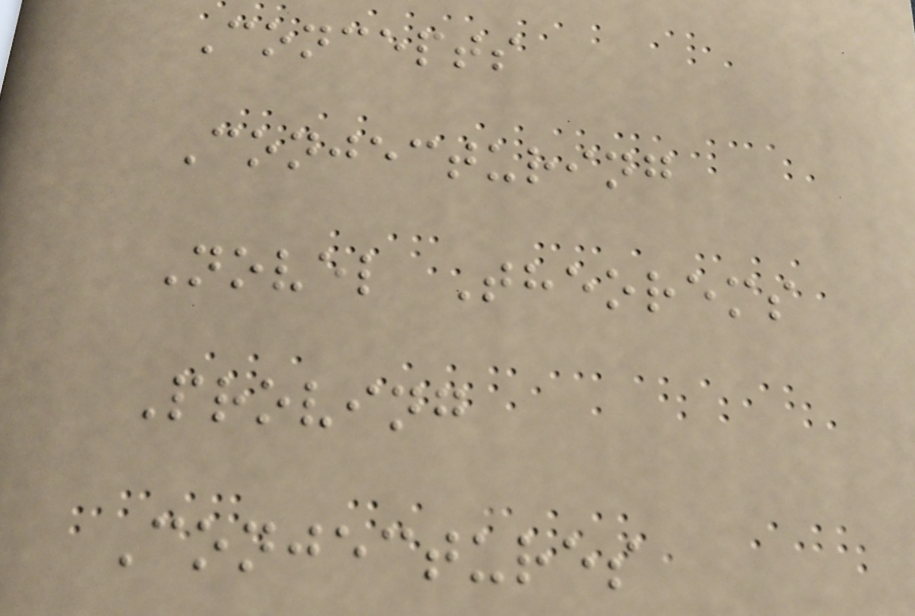Concepts
Conjecturing
Novel Theorems
Proving
Conjectures
